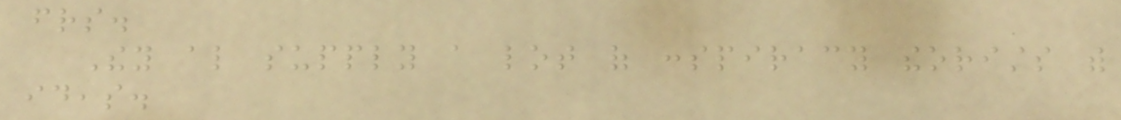friends.
They also supply a lot of conspiracy theorists with
ideas.
